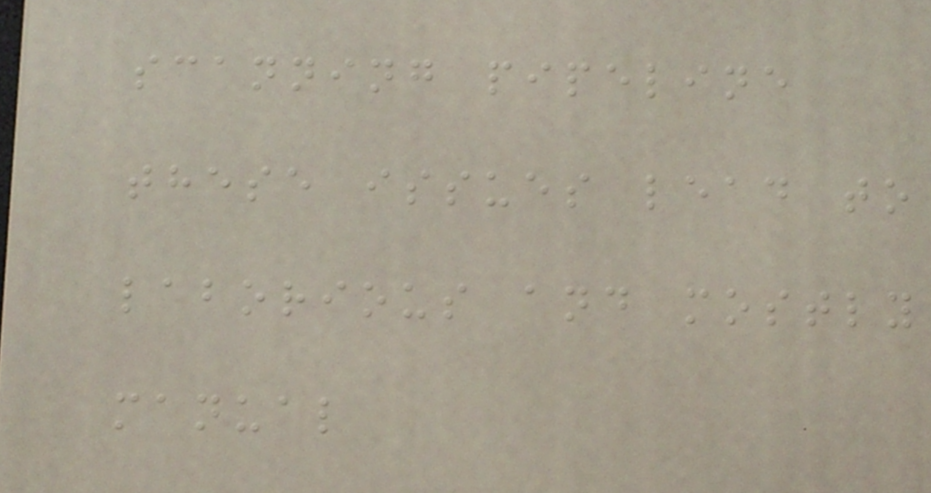scanning pipeline
these issues lead to
laborious and mostly
manual
